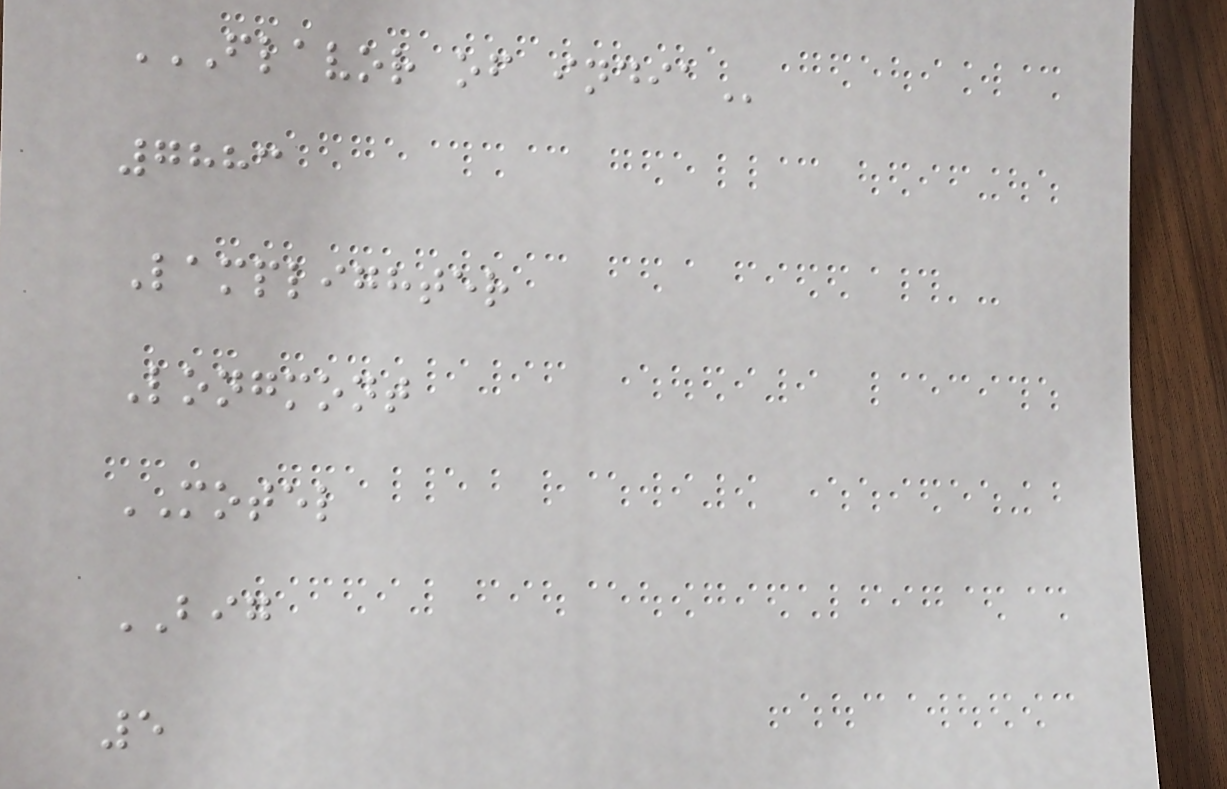FLAVOR OF INDIA
7883
Lamplighter
Longmont
MOTEL
BIG
5
